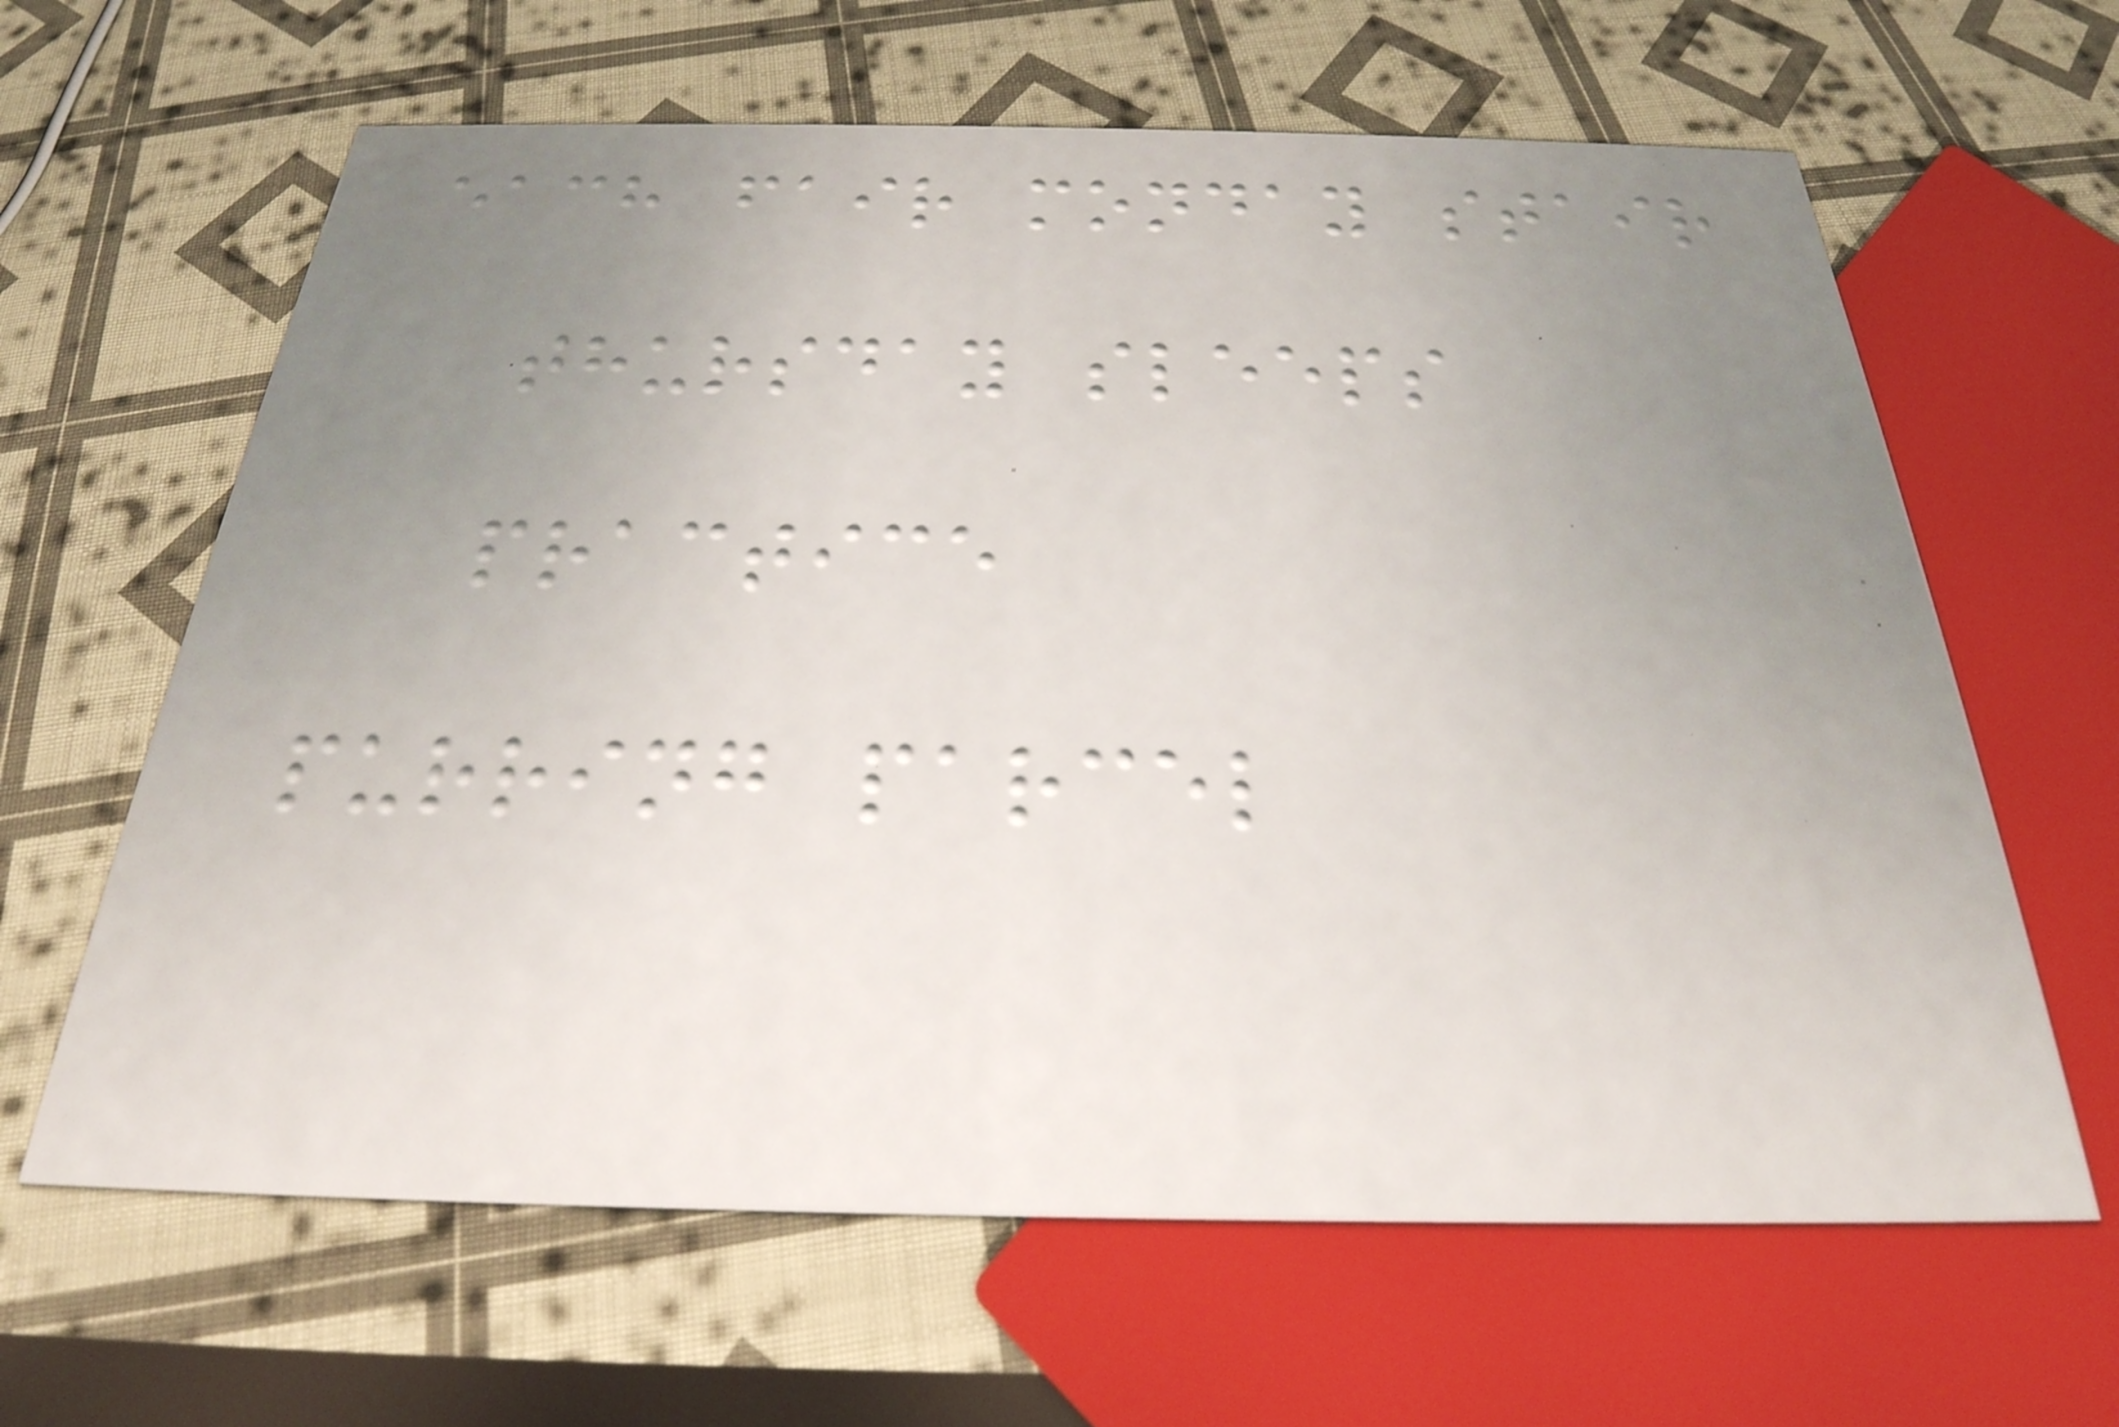each fair monday stair
thursday sleeps
practice
purring parcel
